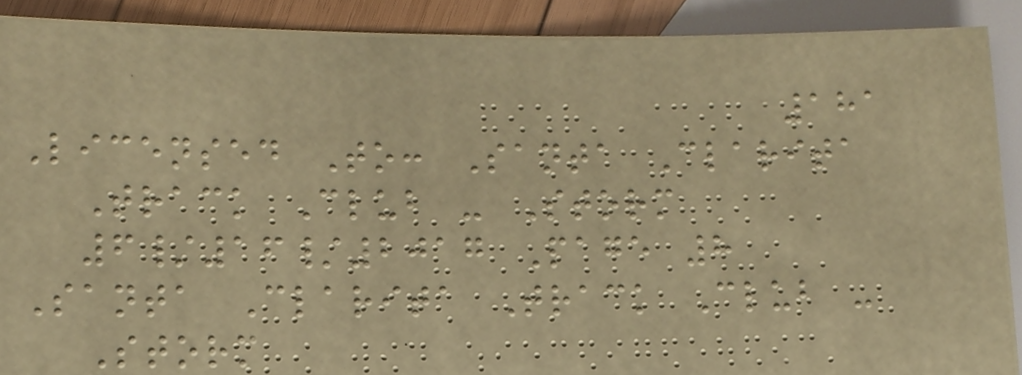181
Licensed To: Santa Clarita
Track Club - Storm
6/16/2017 Page 8
Santa Clarita Track Club -
Storm
